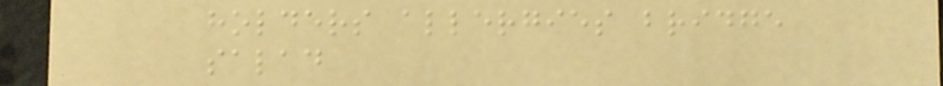holders allergies bridge
salad
